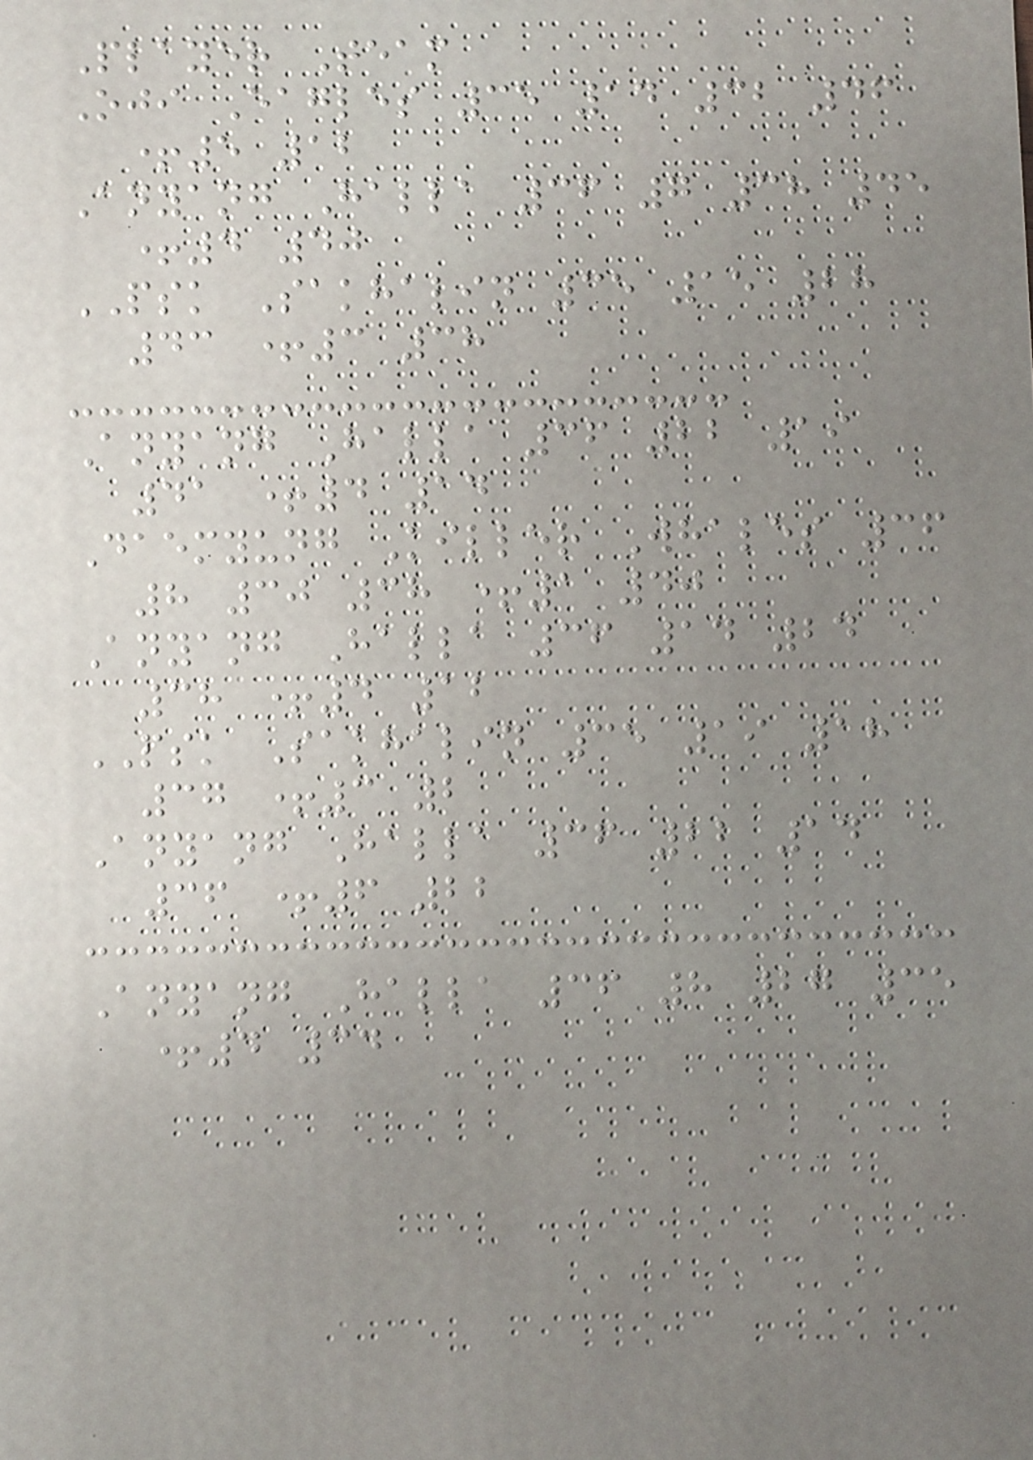Player Team
Oji Eagles 35 14 32 46
+5 12
Anyang Halla 36 7 38 45
+4 40
PSK Sakhalin 35 15 28
43 +3 38
Anyang Halla 36 22 19
41 +4 14
Daemyung Killer Whales 36
8 30 38 +1 40
Anyang Halla 36 14 24
38 +4 12
PSK Sakhalin 35 19 18
37 +3 2
Anyang Halla 36 22 14
36 +6 22
Anyang Halla 36 8 27 35
+4 34
